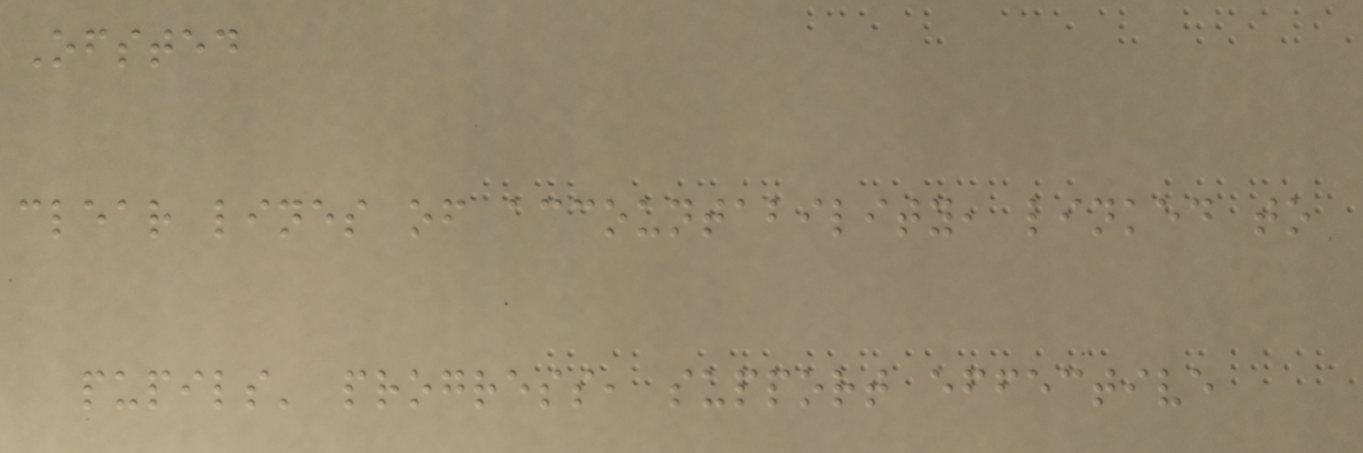Ofsted
clear lines of accountability, linked to
pupils' progress, support effective
